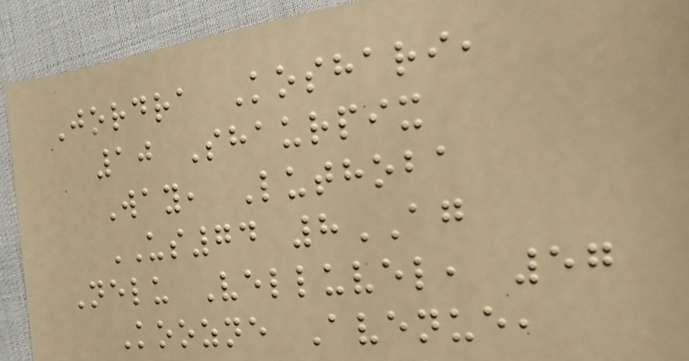Jordra Koshari,
10 Shaurpix
Way, Luthoba
US74 8AG
Nelu Velluvel, 57
Koozne Avenue,
